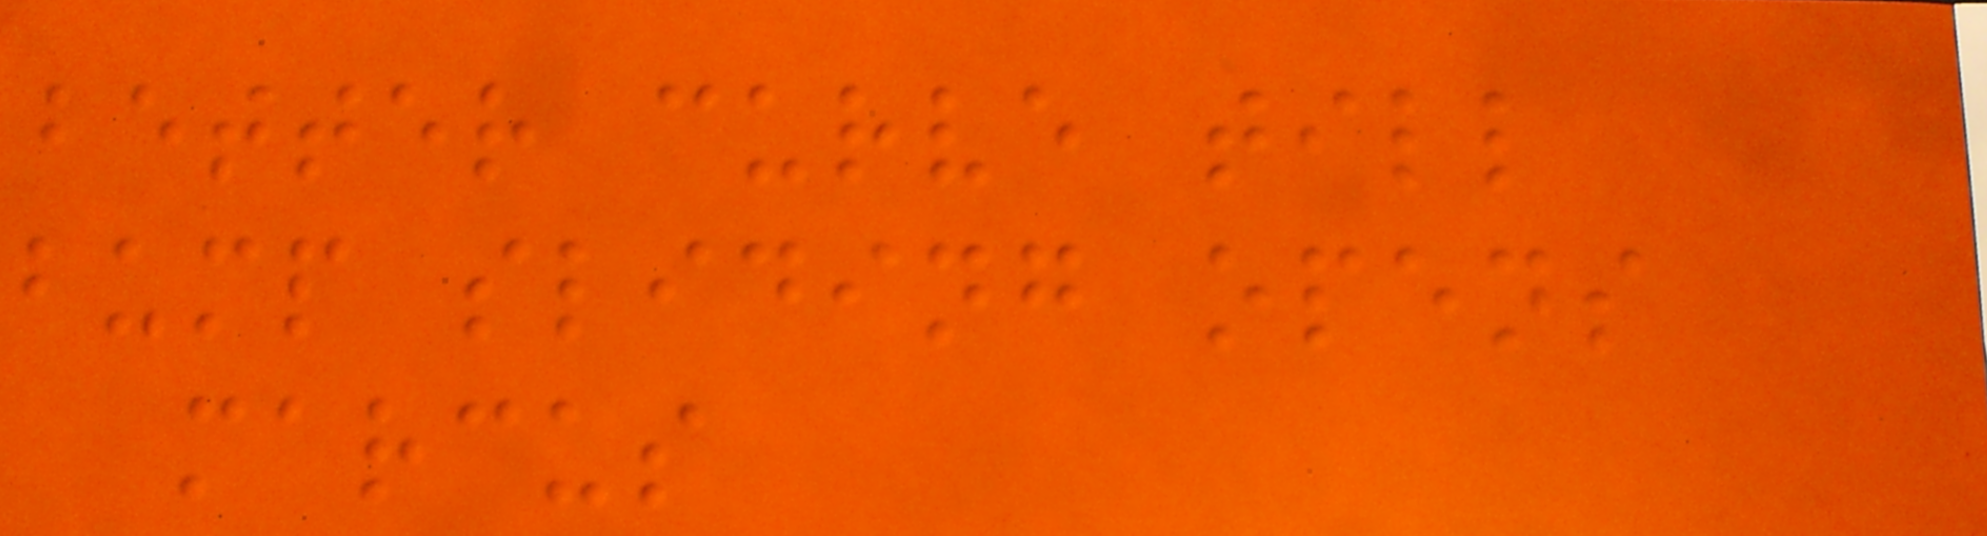better curve till
bump sliding opens
marcus
